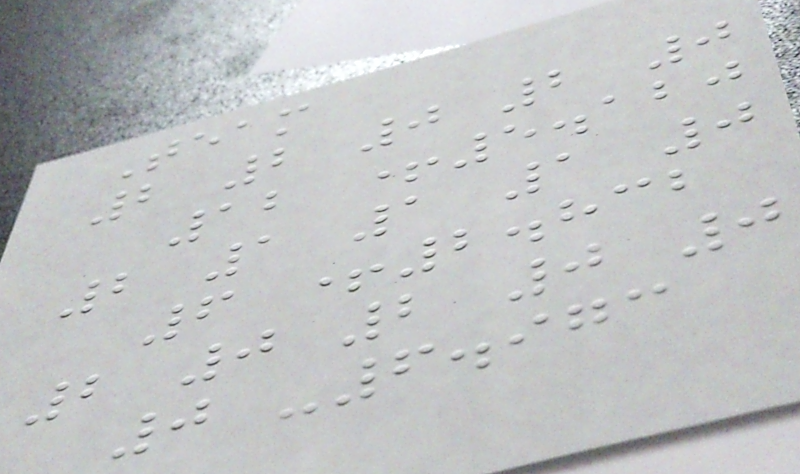Team
2 2 0 2 0
12 +5.120
2 1 1 1 0
6 +2.832
2 0 2 0 0
0 -6.973
